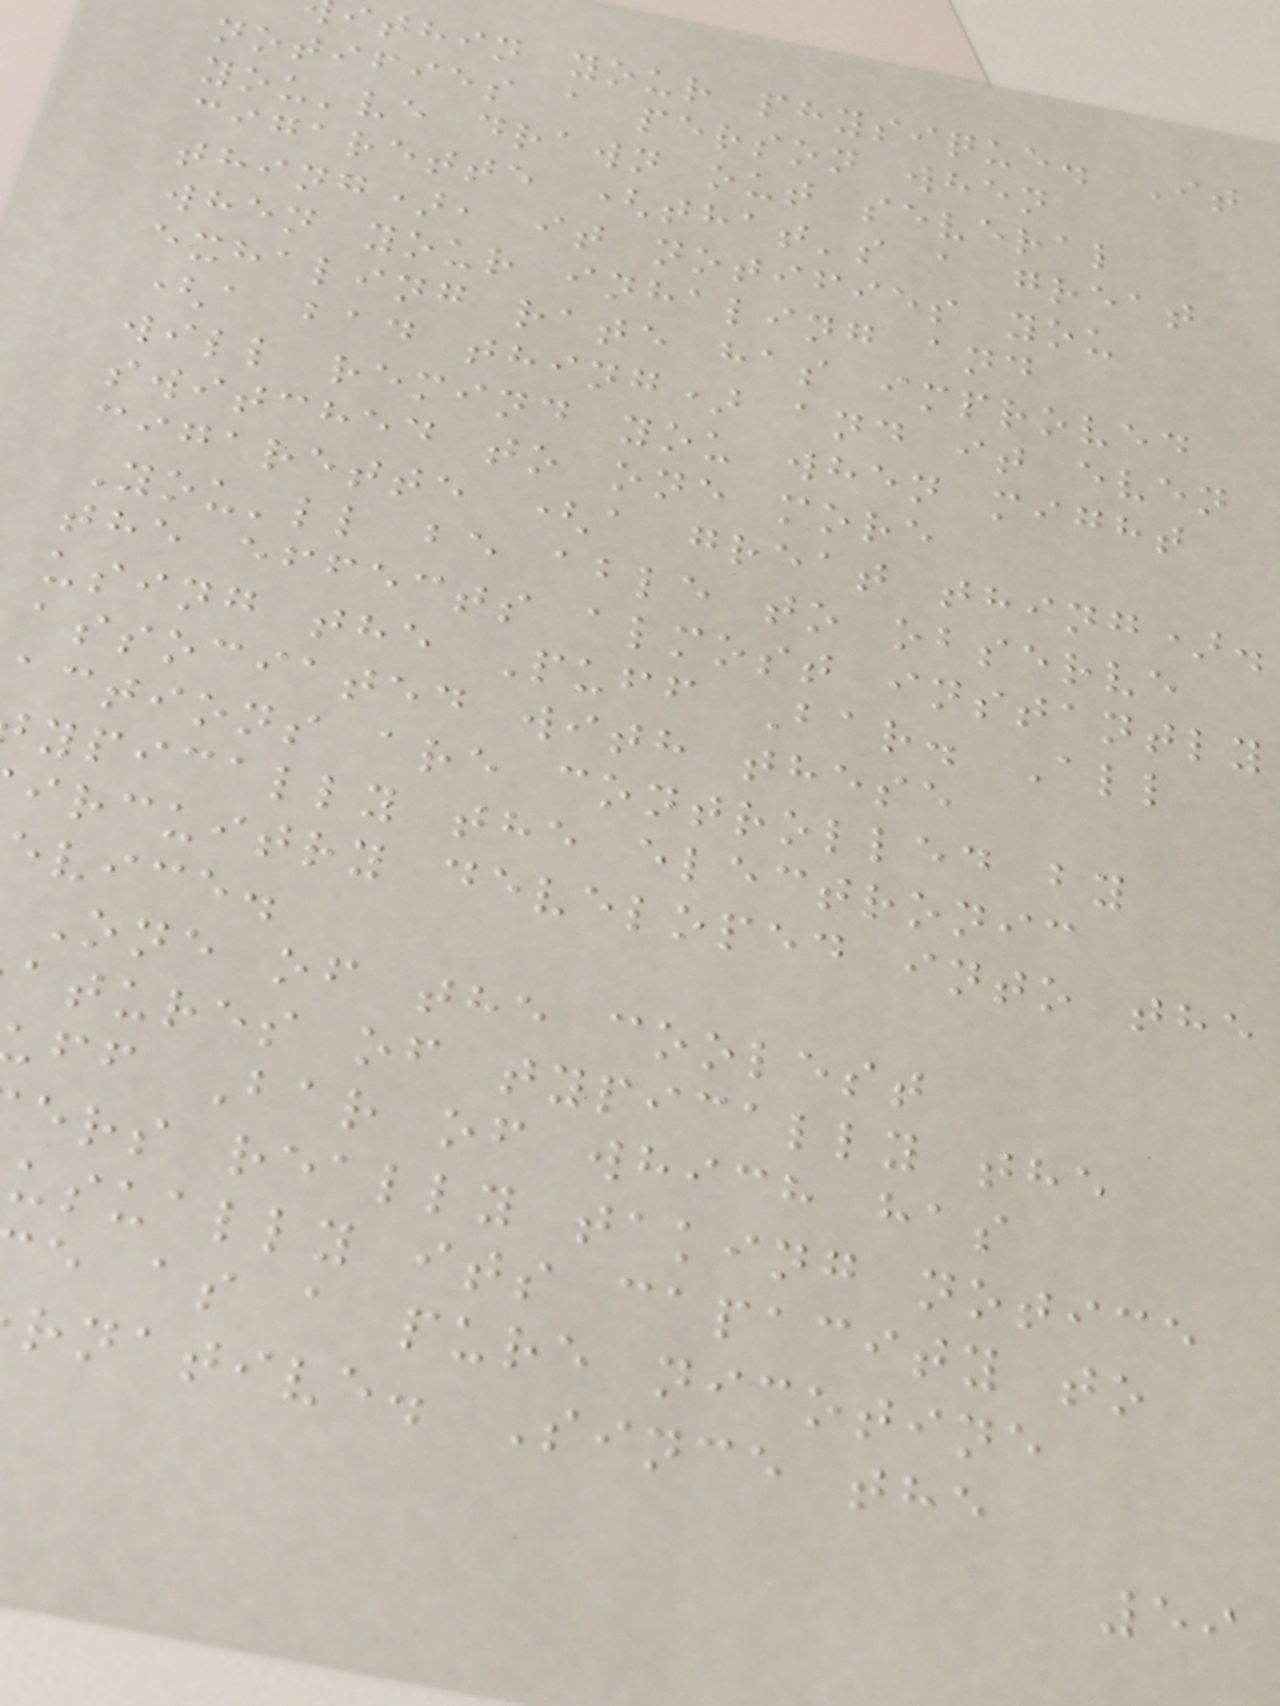ithin your physique. It
notifies a person when
you've drawn out several
cigarette (that's a great
thing), it notifies you
when your inhaling and
exhaling rate has improved
(a bad thing) and it even
will remind you when might
switched to one more
cigarette (a great thing).
You'll be able to observe
the effects almost instantly
using the Puff Bar. All
associated with these
actions are controlled by
ypically the electronic
ircuitry developed into the
evice.
One of the coolest
atures of typically the
ff Bar of which has
ers really taking notice
usually its capacity to
e as a pure nicotine
rnative. Since the
59
